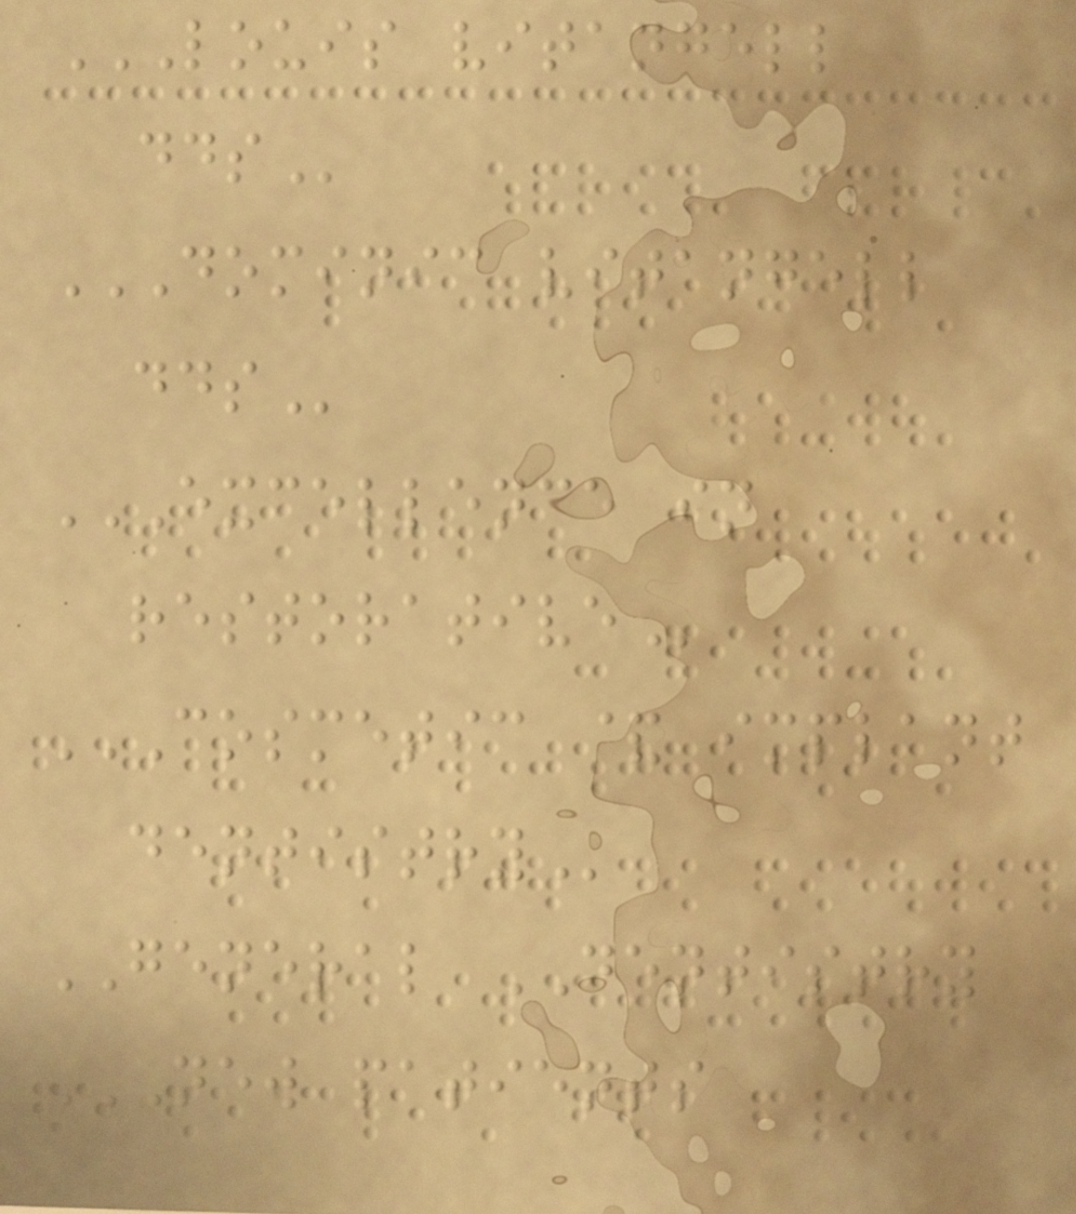LOUIS VITANGELL
DDS
DOMINIC VITANGELL
DDS
EXCELLENCE IN
RESTORATIVE
COSMETIC & IMPLANT
DENTISTRY
GENERAL DENTISTRY
NEW PATIENTS
